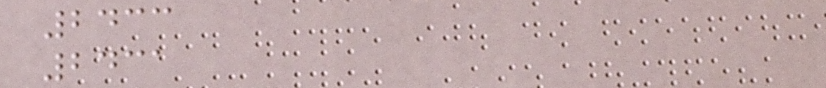2433
2431
